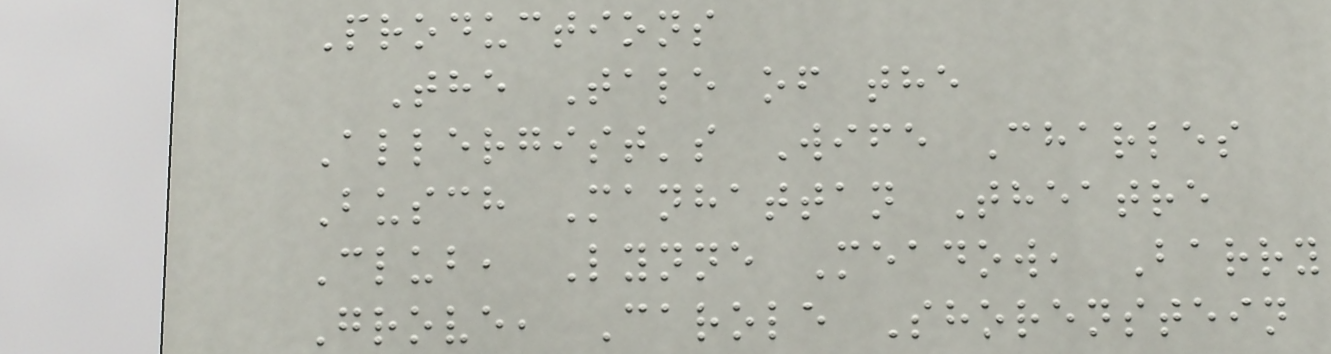Productions
The Tale of the
Allergist's Wife Charles
Busch Manhattan Theatre
Club, Lynne Meadow, Barry
Grove, Carole Shorenstein
